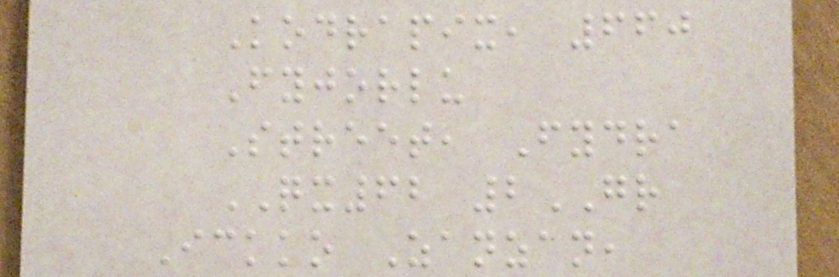Kodrapix, 660
Fyjorlu
Street, Fydra
QX62 2GR
Ickko Zanzan,
